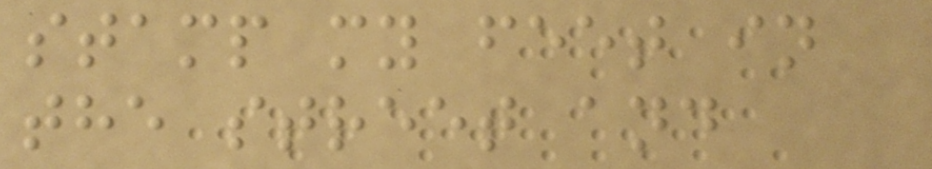stamp my feet in
the street and
